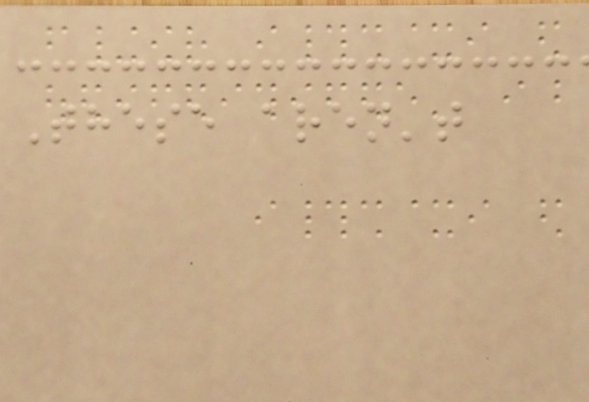These aren't
